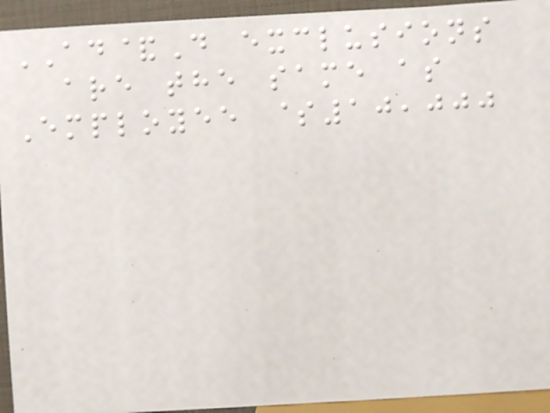AD&D exclusions
are the same as
Employee $10,000
